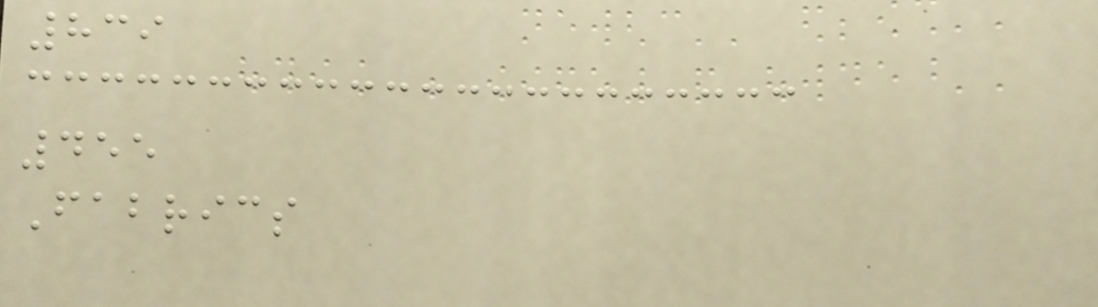839
455
Fabrics
